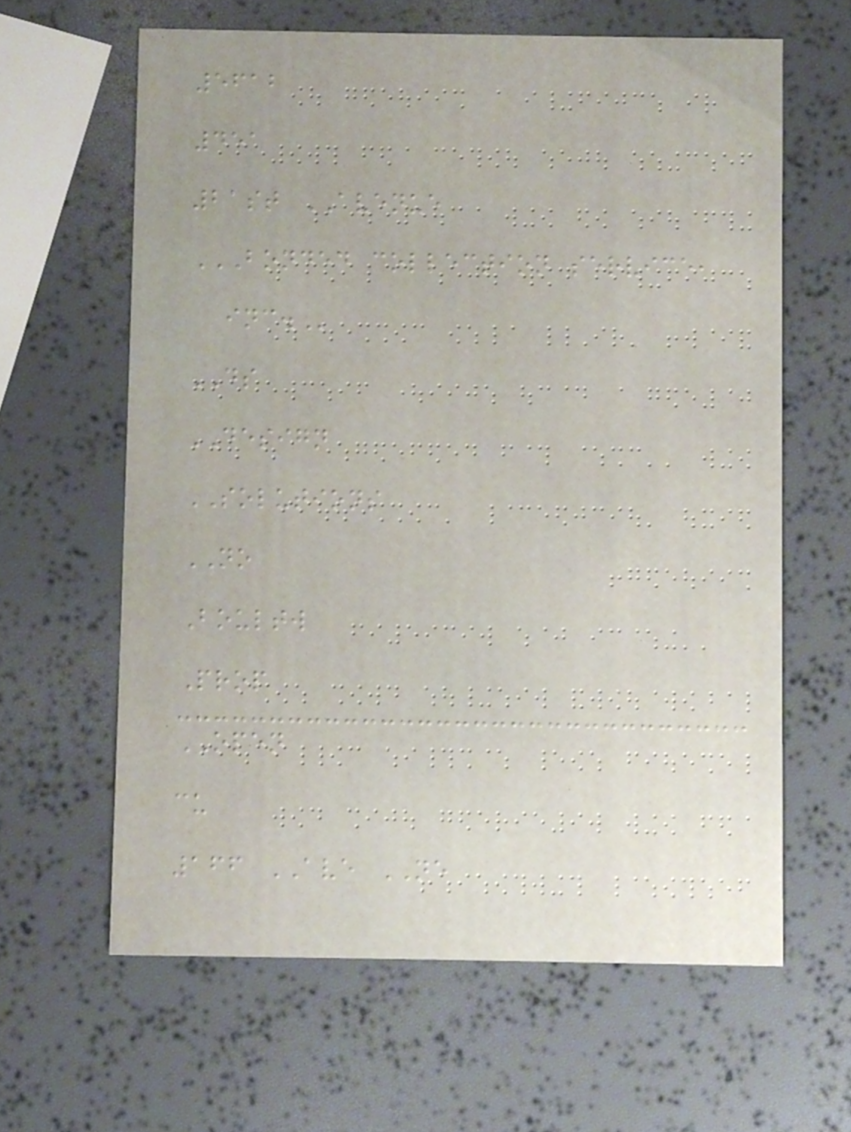5612
451
21st AVENUE
BONDED COLLECTION SERVICE,
INC.
DS
DESIGN
SOLUTIONS
NO
Boultw
Prop
OPEN
cu
166 AVE NE
